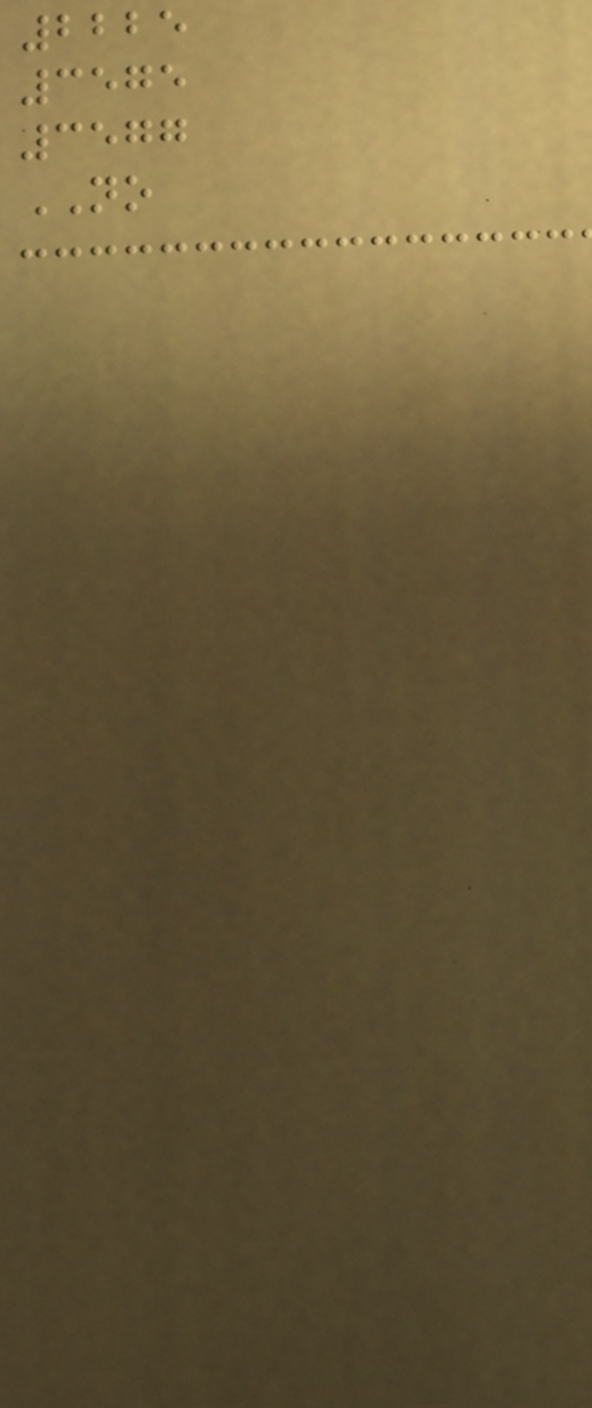2225
3575
3577
NO
